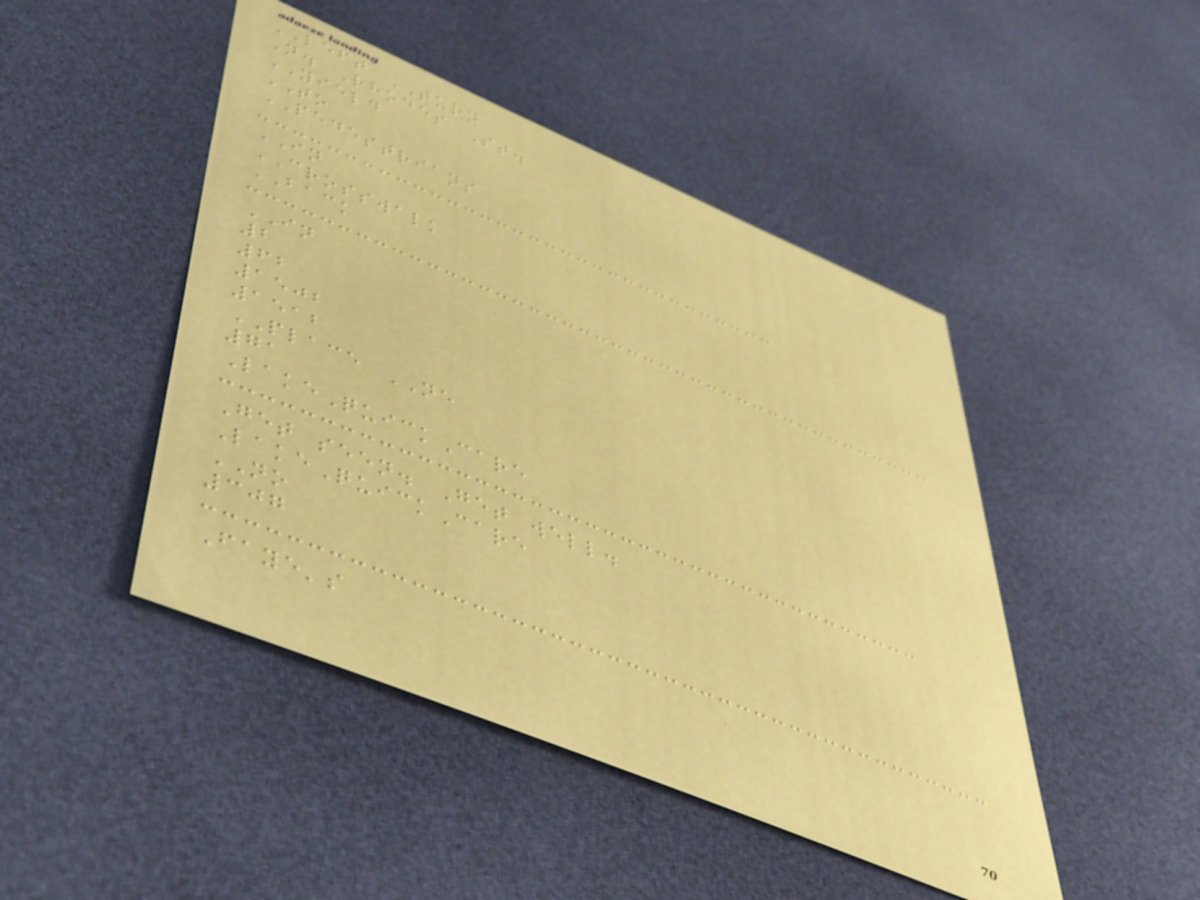LEFT TURN
N. Rhodes St.
YIELD
TO
PEDESTRIANS
IN
CROSSWALK
BACK
IN
2
62
1502
1512
PLACE NE
71
LakeQuickCare
Get seen. Get well.
LakeQuickCare
NO
307
Faye's
